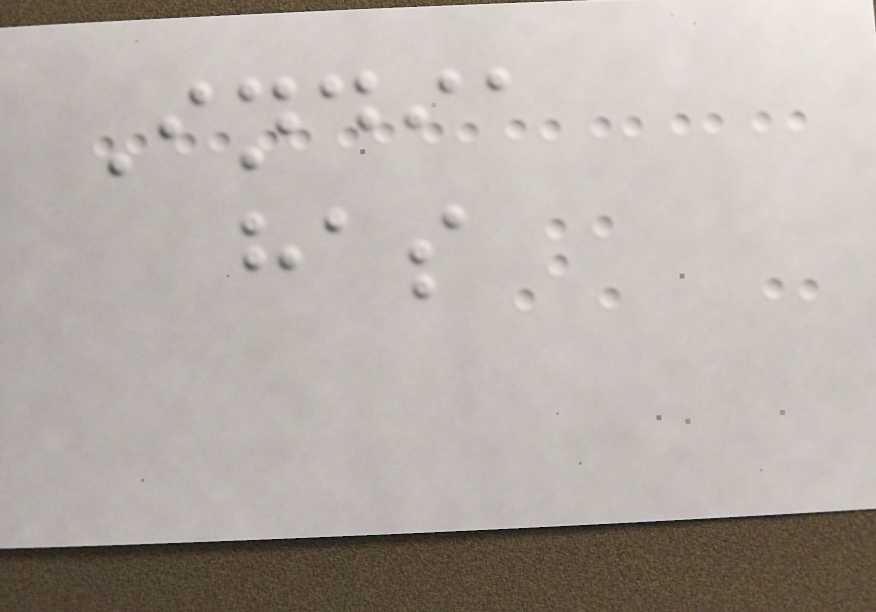India
has
